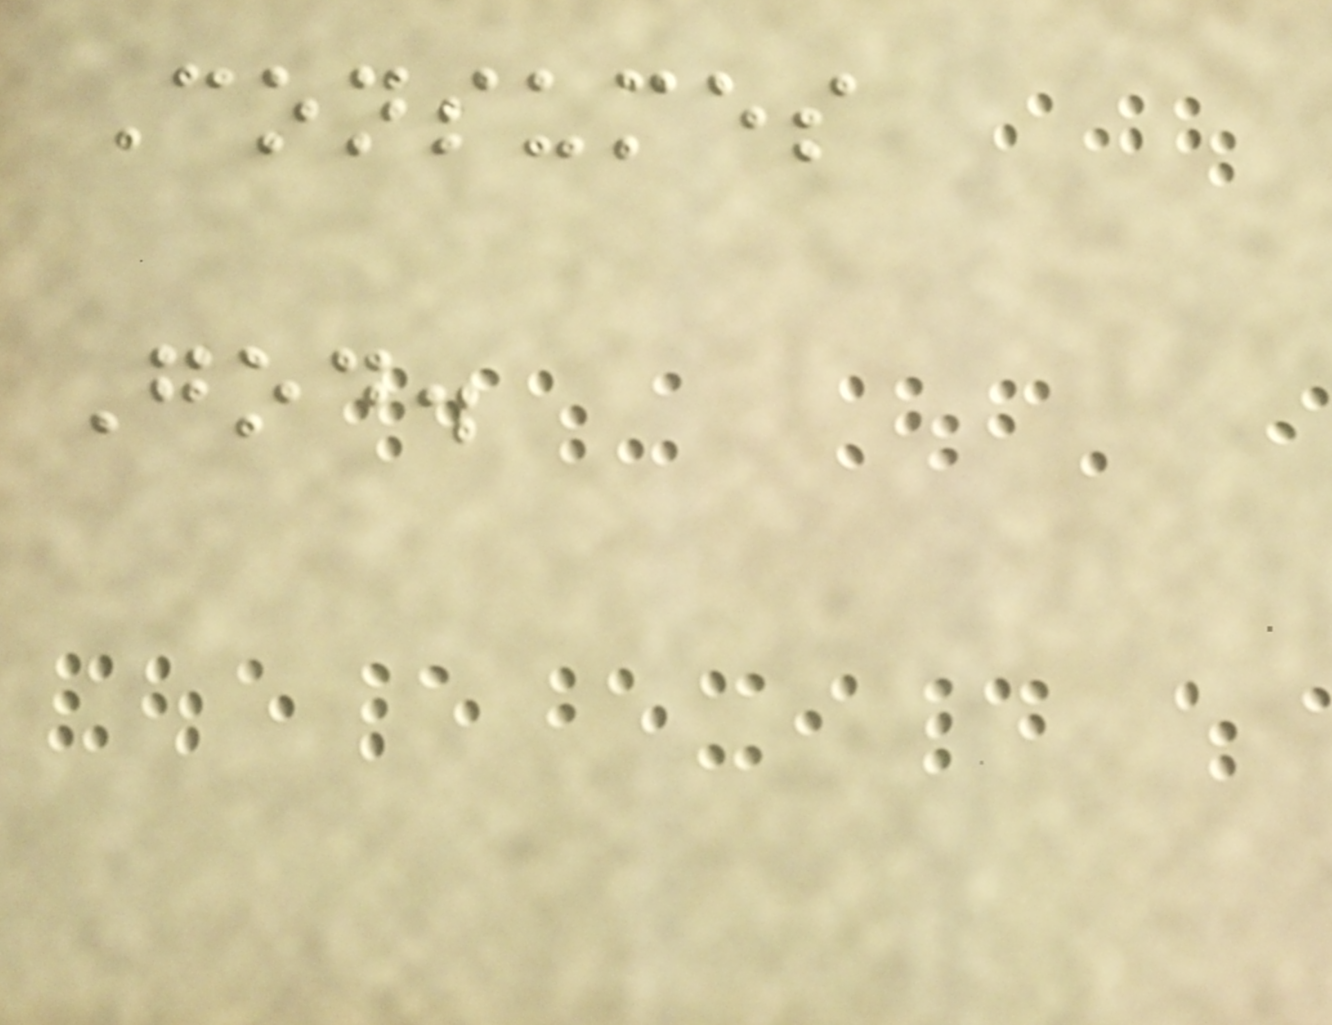Consumes
God.
